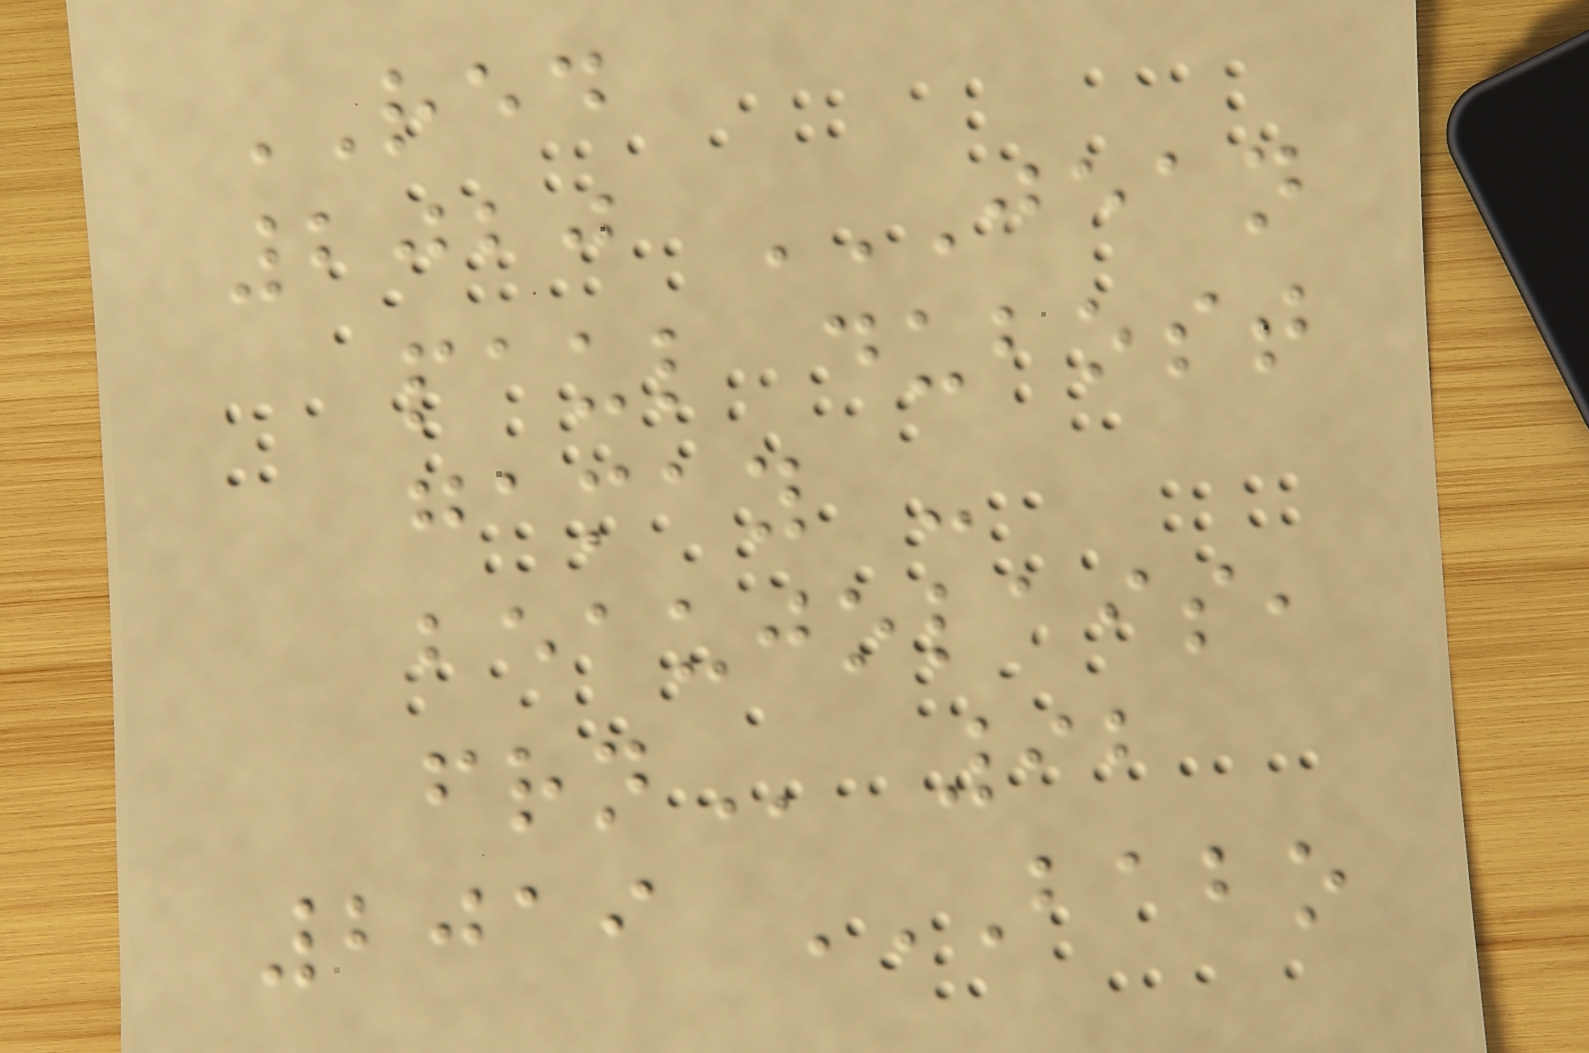RED
2020 JEAN
PAUL DUBOST
GAMAY -
BEAUJOLAIS,
FRN 92
2019 BABO
